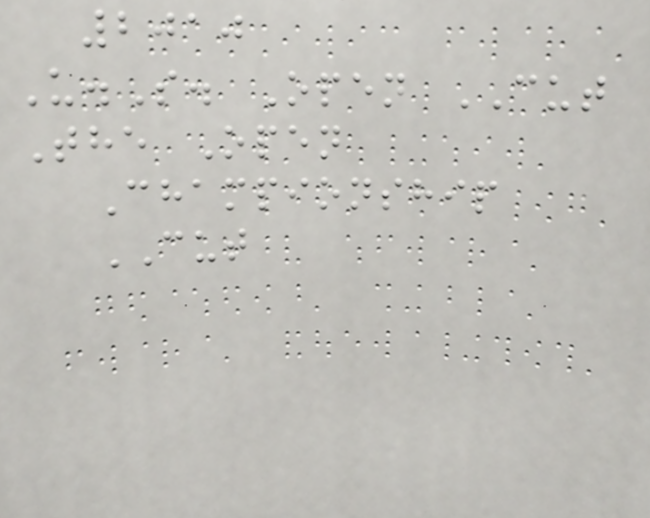2010
U.S. Open CUT
The Open
Championship
CUT
